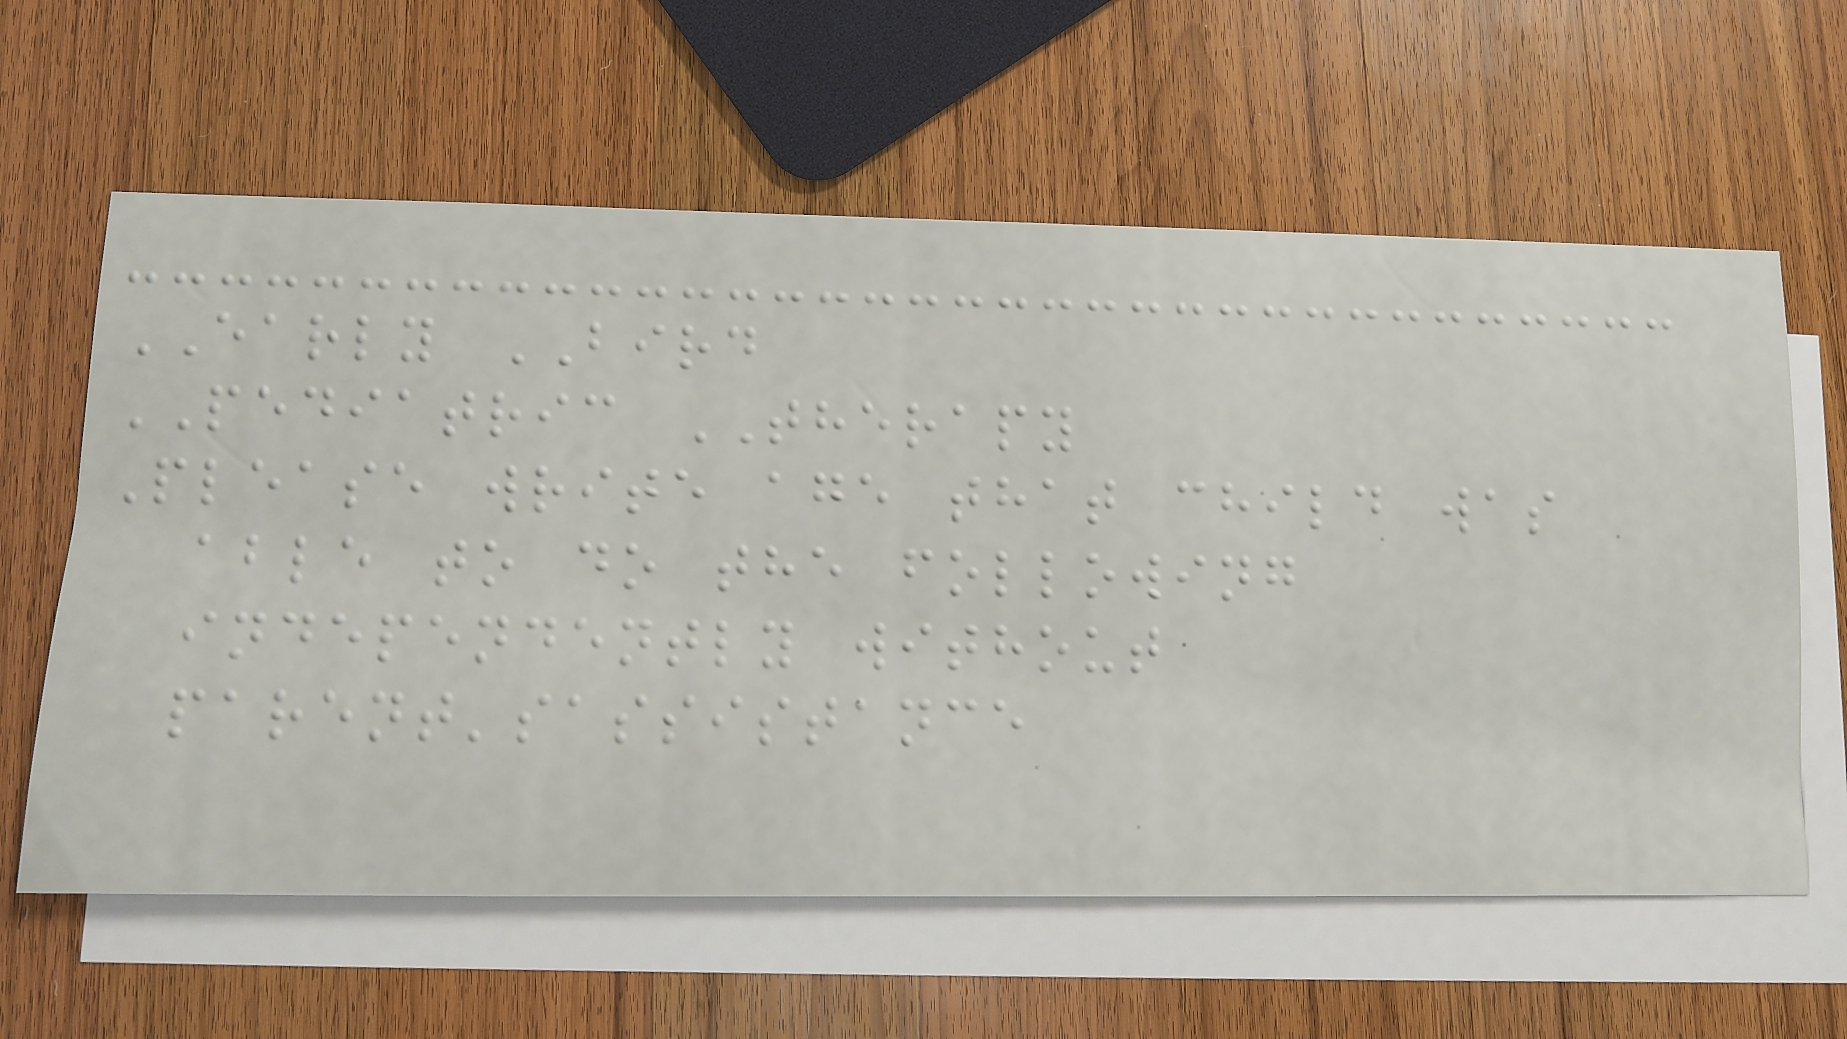EARLY BIRD
PEDIATRIC THERAPY
Please write age that child was
able to do the following
independently without
parent'sassistance
